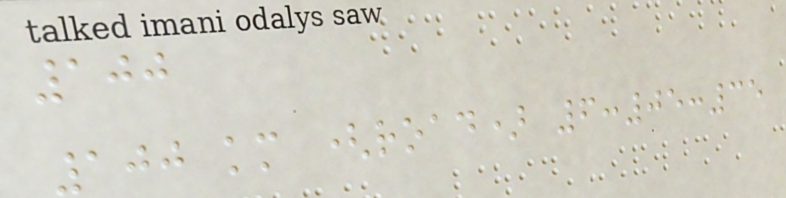100
100 km (road) 6:05:35
